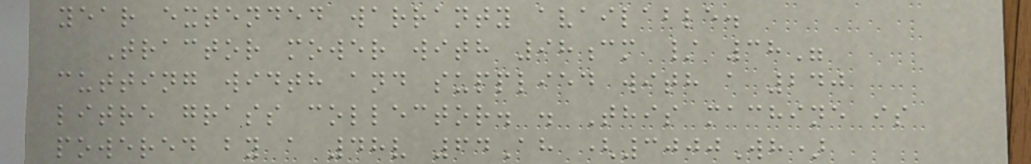year extended warranty available.
Tractor mower with 98cm / 38"
cutting width and supplied with a 240
litre grass collector. . This machine is
powered by a 48v 64Ah (3000Wh)
